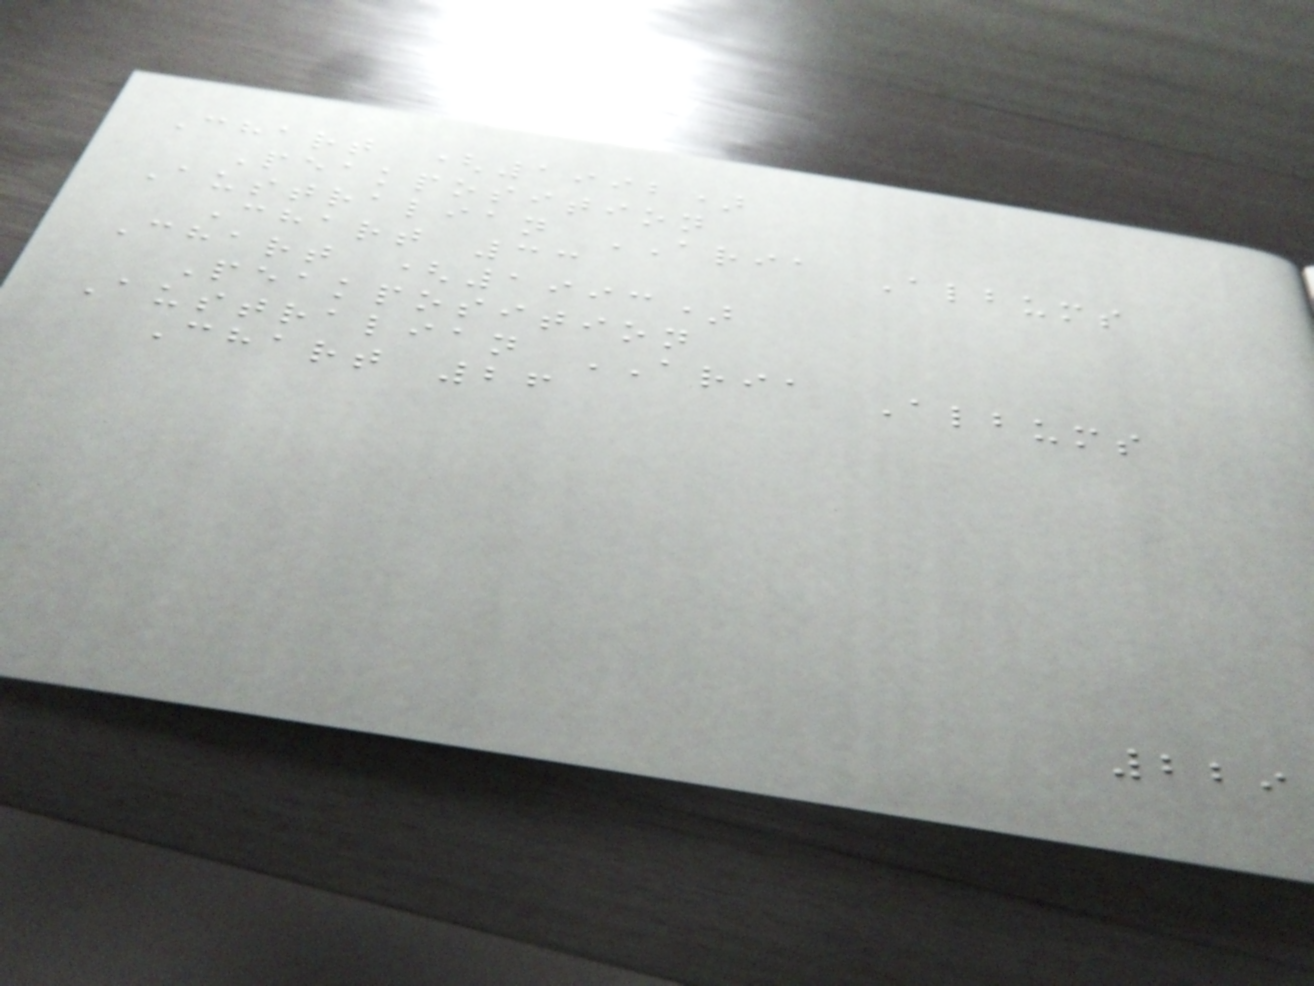Chart (1992)
Peakposition
Australian ARIA Albums
Chart 33
Chart (1993)
Peakposition
Australian ARIA Albums
Chart 26
229
